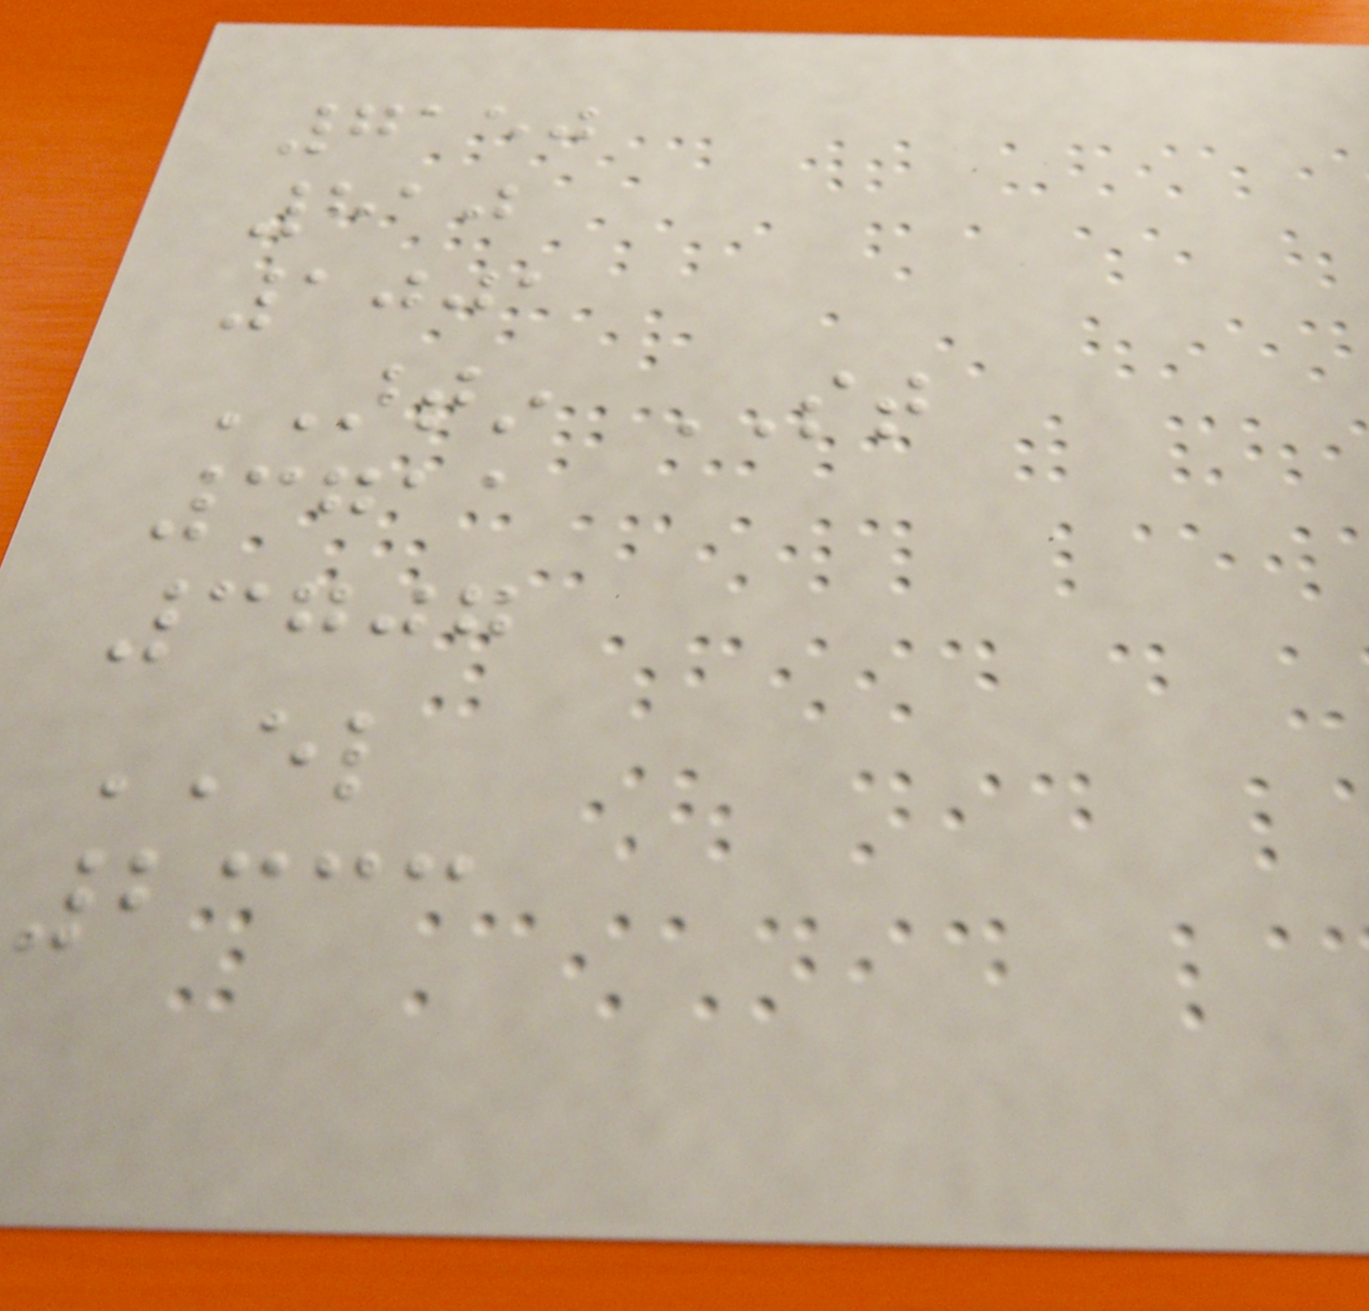7150
810
1001
ARTIN ST
3711
3707
EL
2333
